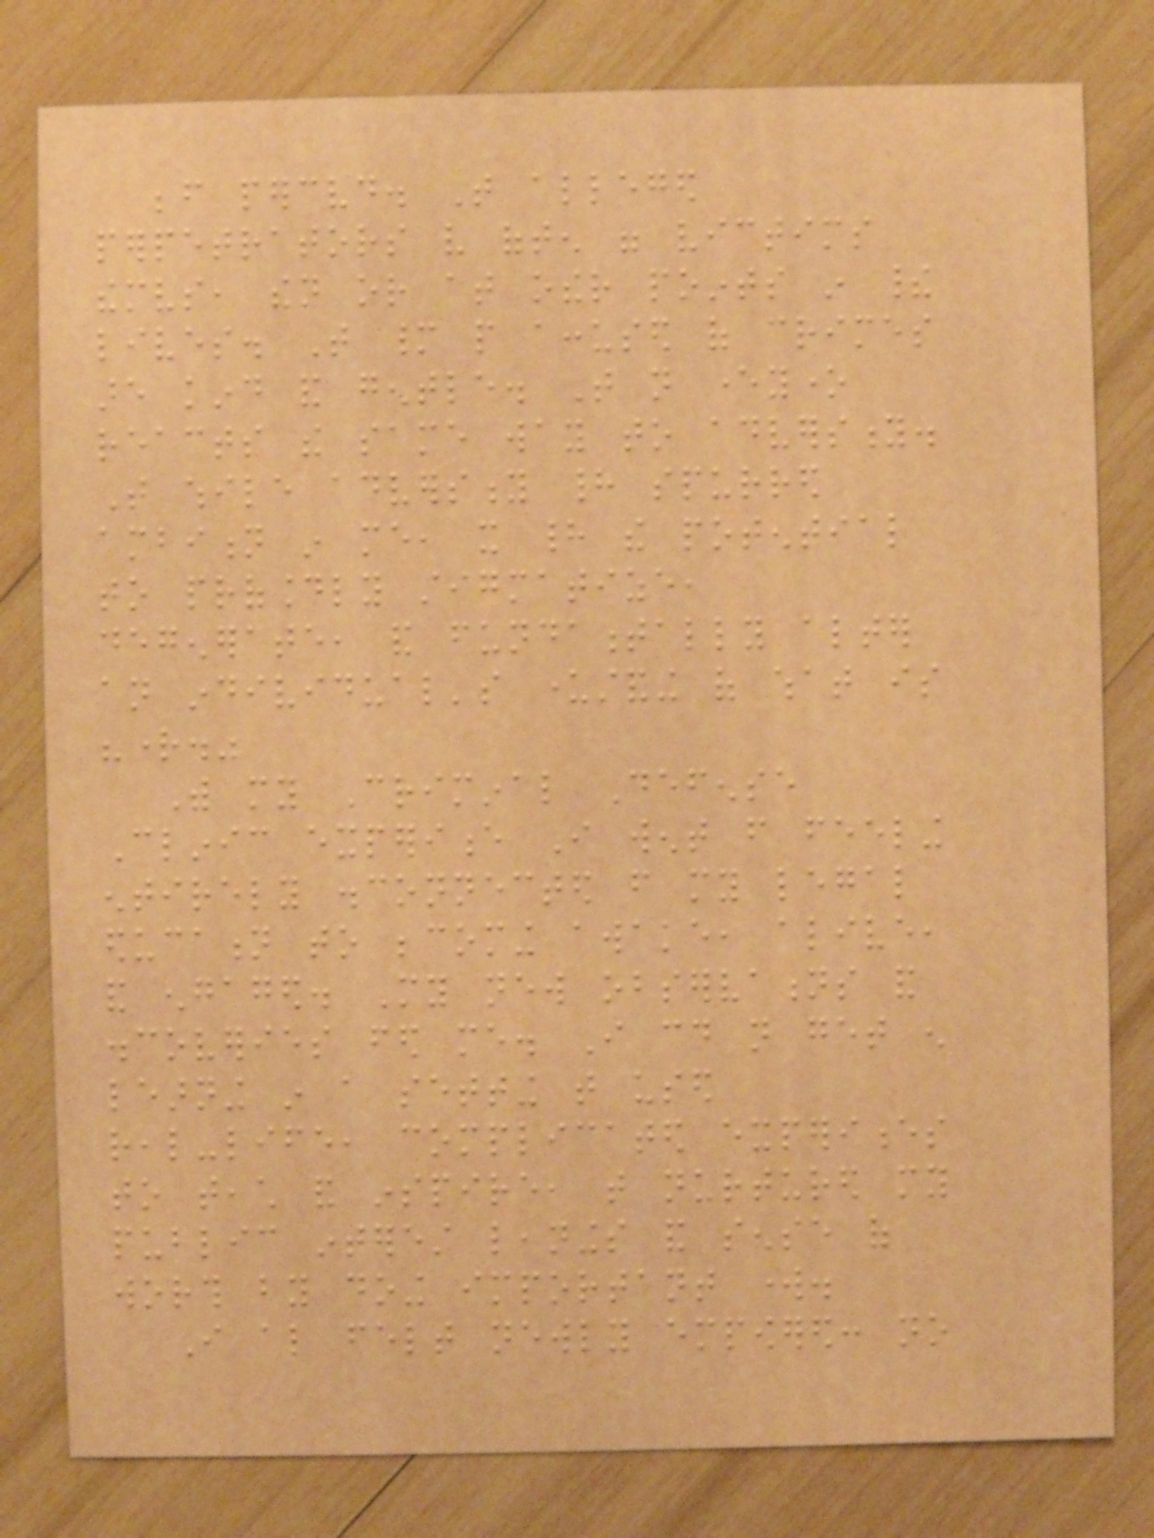before perceived. That alleged
perpetrators very often were victims
themselves, then or at other points in their
lives. That many people accused of crimes
are kind and gentle. That not everyone
reacts the same way to adversity.
That while adversity had spurred
ambition in me, it had the potential
to profoundly stigmatize,
degenerate, and fundamentally alter
an individual's understanding of what is
"right."
With my Criminal Defense
Clinic experience I went from feeling
entirely disconnected from my legal
education to becoming awake, alive,
and engaged. My new observations and
discoveries fed me. I could not get enough
learning in a setting that used
real-life, complicated experiences
to teach and inspire, that nurtured my
public interest leanings and sense of
worth by doing important work.
I also felt newly empowered: no
